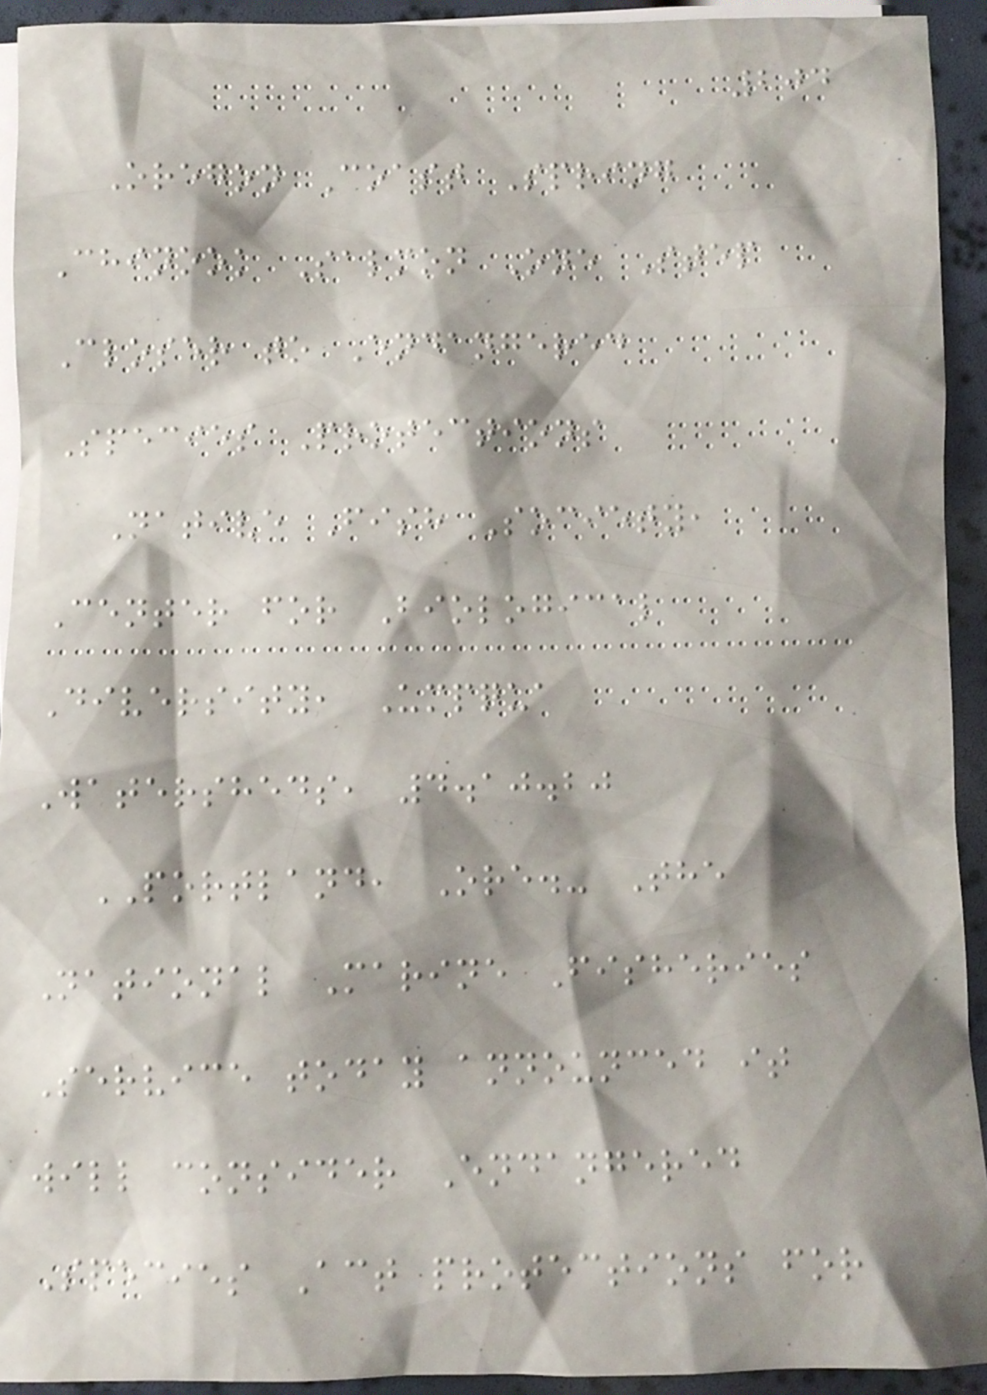204
Oregon Coast Spring
Chinook Salmon One Step
Closer to Endangered
Species Protections
Native Fish Society,
Center for Biological
Diversity, Umpqua
Watersheds, 4.10.20
PORTLAND, Ore.- The
National Marine Fisheries
Service today announced it
will consider Endangered
Species Act protections for
